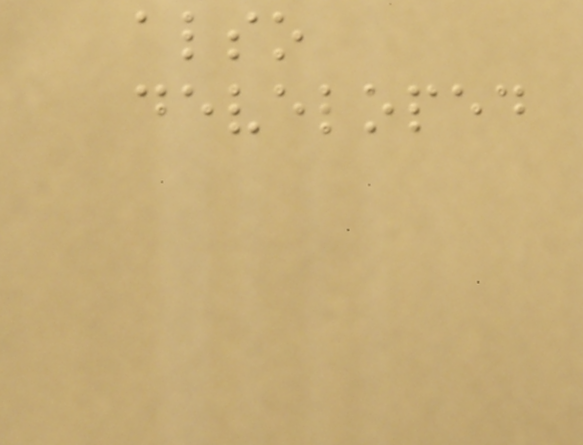also
developed
